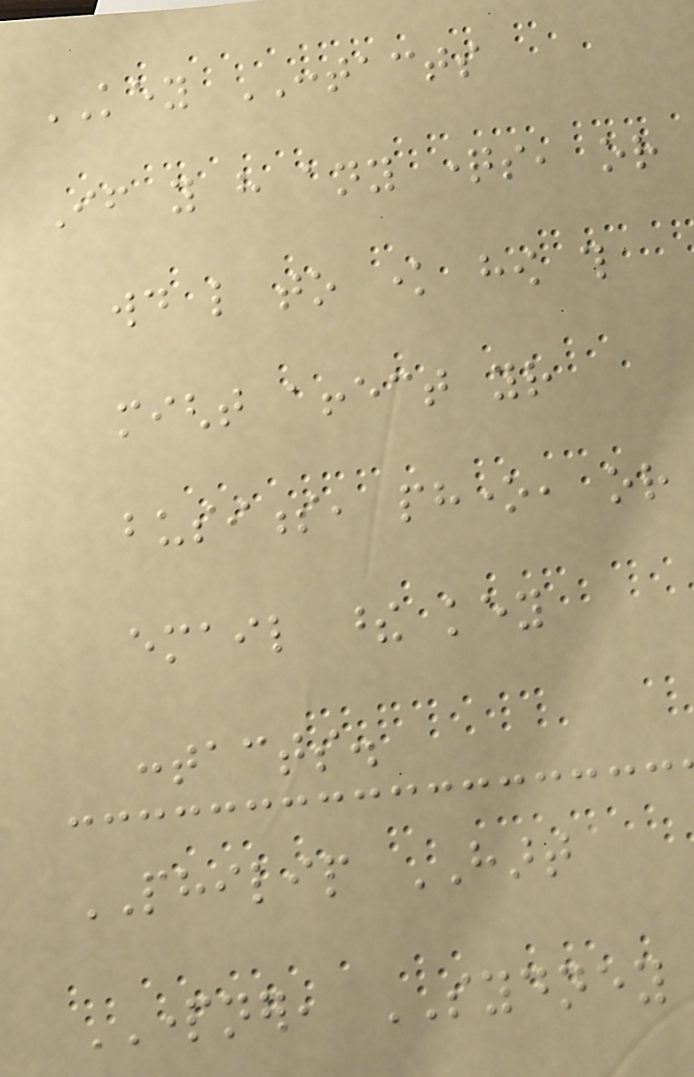KEY CONTACTS
If you have any questions, or
would like to know how this
might affect your
business, phone, or
email these key
contacts.
PHILIP HART
PARTNER, SYDNEY
